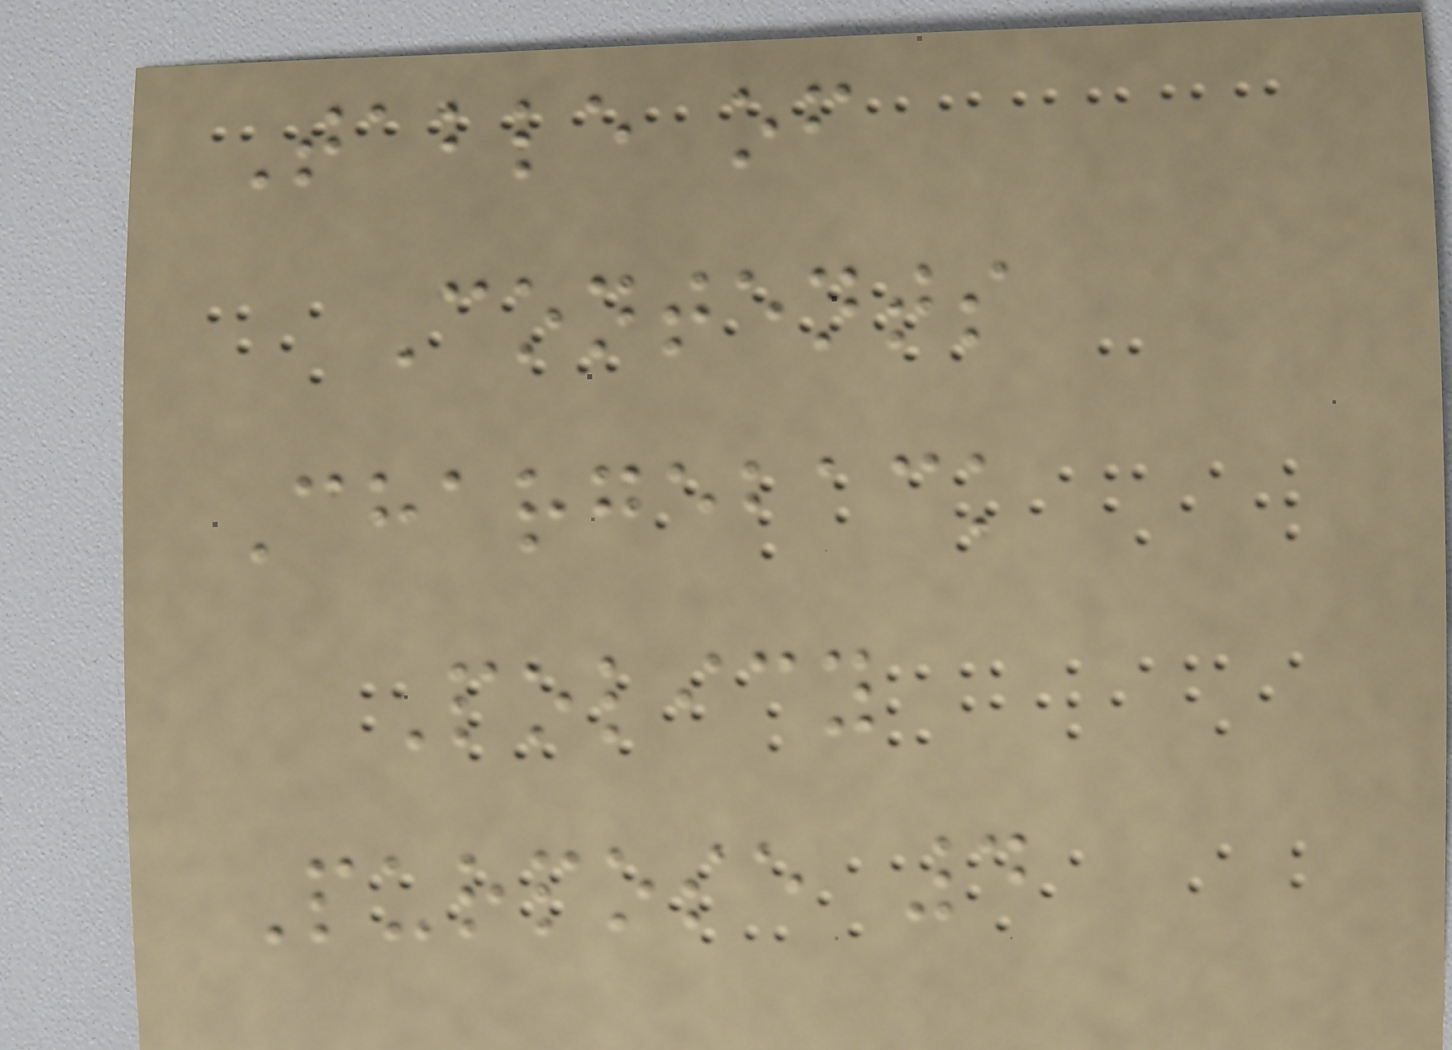Table of
Contents
Chargeback
Policy
Purpose 4
